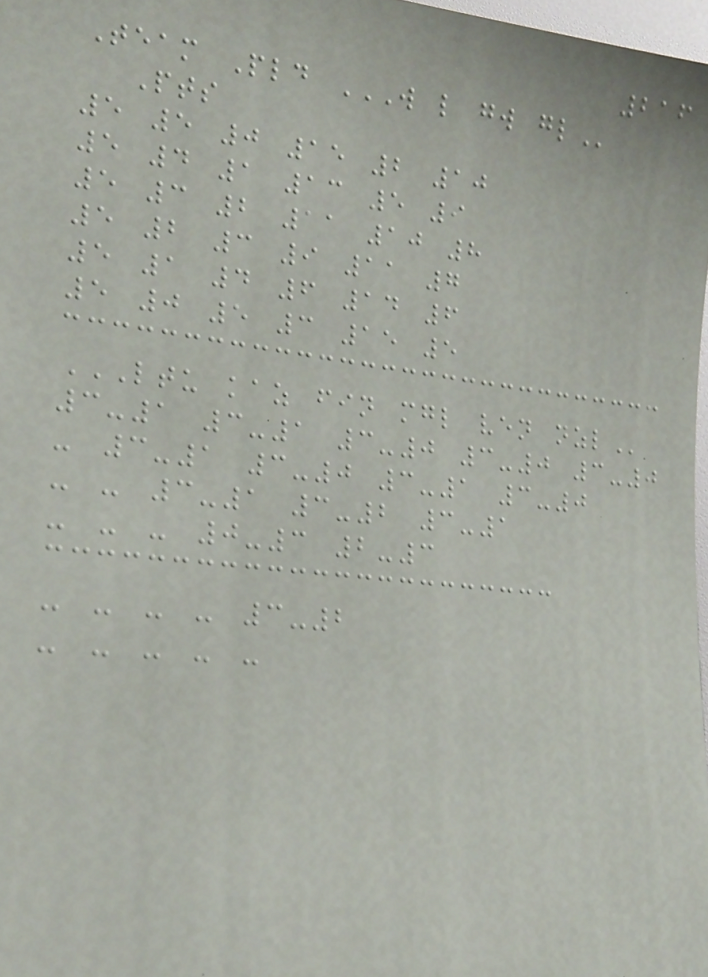216
Team Pld W L GW GL
Pts
5 5 0 15 2 10
5 4 1 13 5 9
5 3 2 11 10 8
5 2 3 9 11 7
5 1 4 6 14 6
5 0 5 3 15 5
LTU KAZ FIN MGL VEN NZL
3-1 3-1 3-0 3-0 3-0
- 3-1 3-0 3-1 3-0
- - 3-1 3-2 3-1
- - - 0-3 2-3
- - - - 3-2
- - - - -
